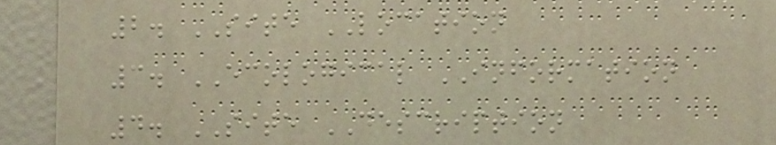2. SITE LOCATION
3. ECOLOGICAL INFORMATION
4. SITE DESCRIPTION
